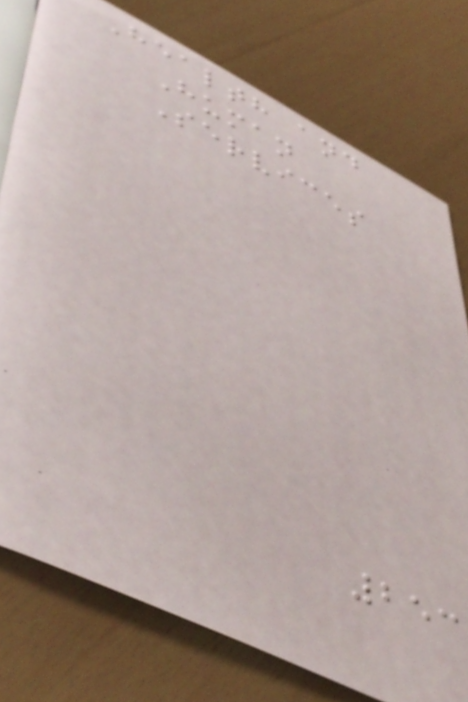Health and
Human
Services
253
